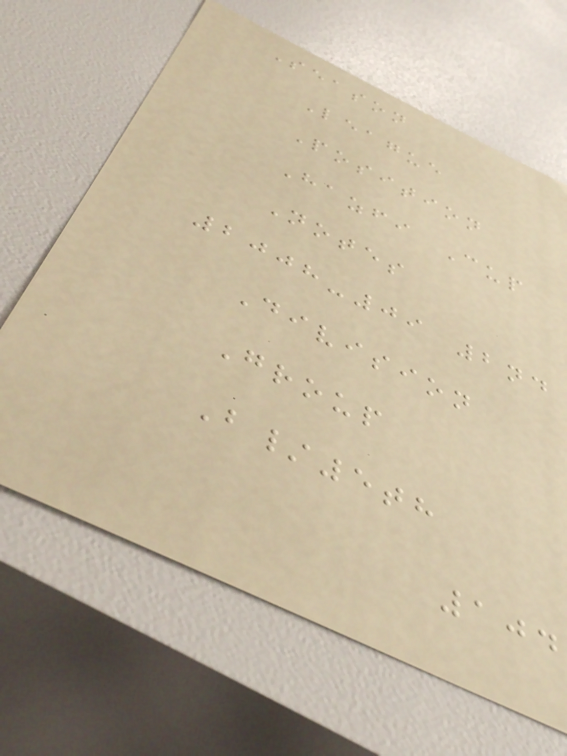Season
League
Position
Hazfi Cup
Notes
2008-09 2nd
Division
Group
B/5th
104
